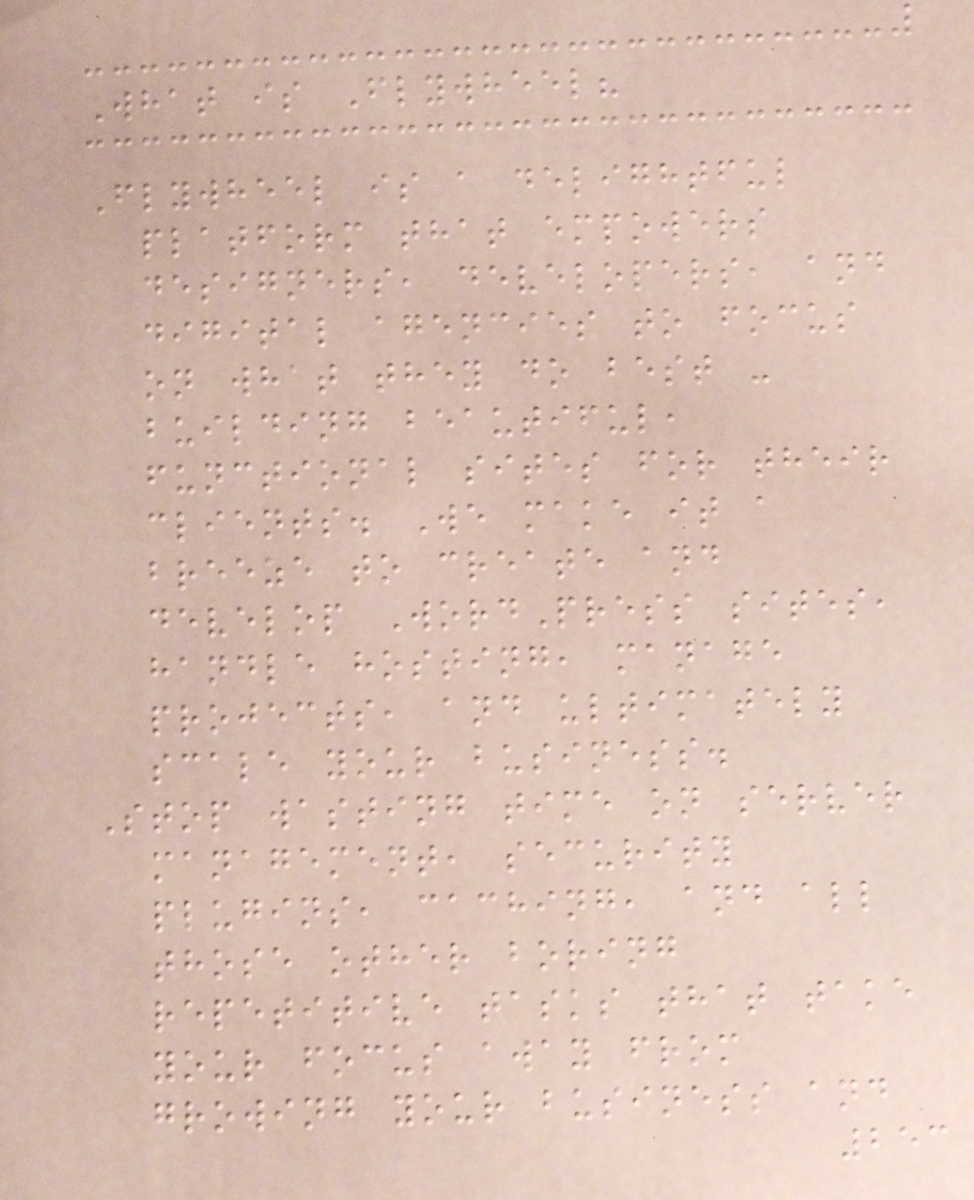What is Flywheel?
Flywheel is a delightful
platform that empowers
designers, developers, and
digital agencies to focus
on what they do best -
building beautiful,
functional sites for their
clients. We make it a
breeze to create and
develop WordPress sites,
handle hosting, manage
projects, and ultimately
scale your business.
Stop wasting time on server
management, security
plugins, caching, and all
those other boring
repetitive tasks that take
your focus away from
growing your business and
253
